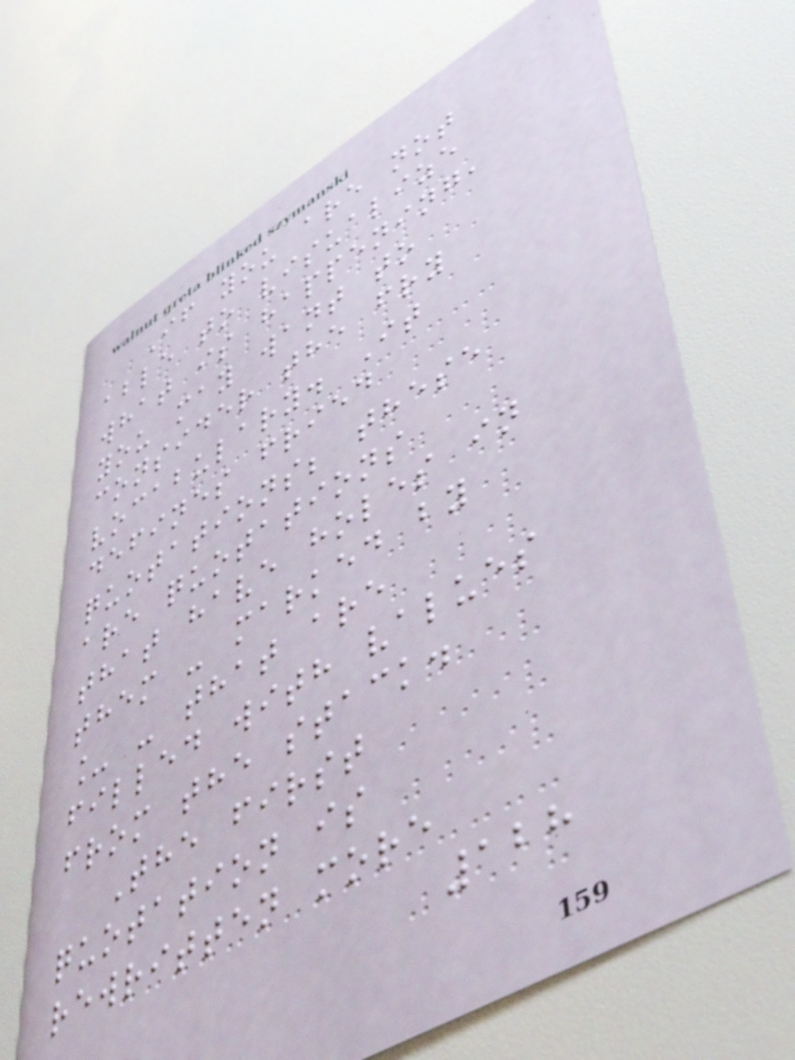If you are not
able to visualize
what is happening,
you may want to
consider the fry
vocabulary. It
defines fried
quotations; these
are quotations
that have holes in
them - marked by
_ - that are
filled with values
from the stack.
The first
quotation is
rewritten more
128
